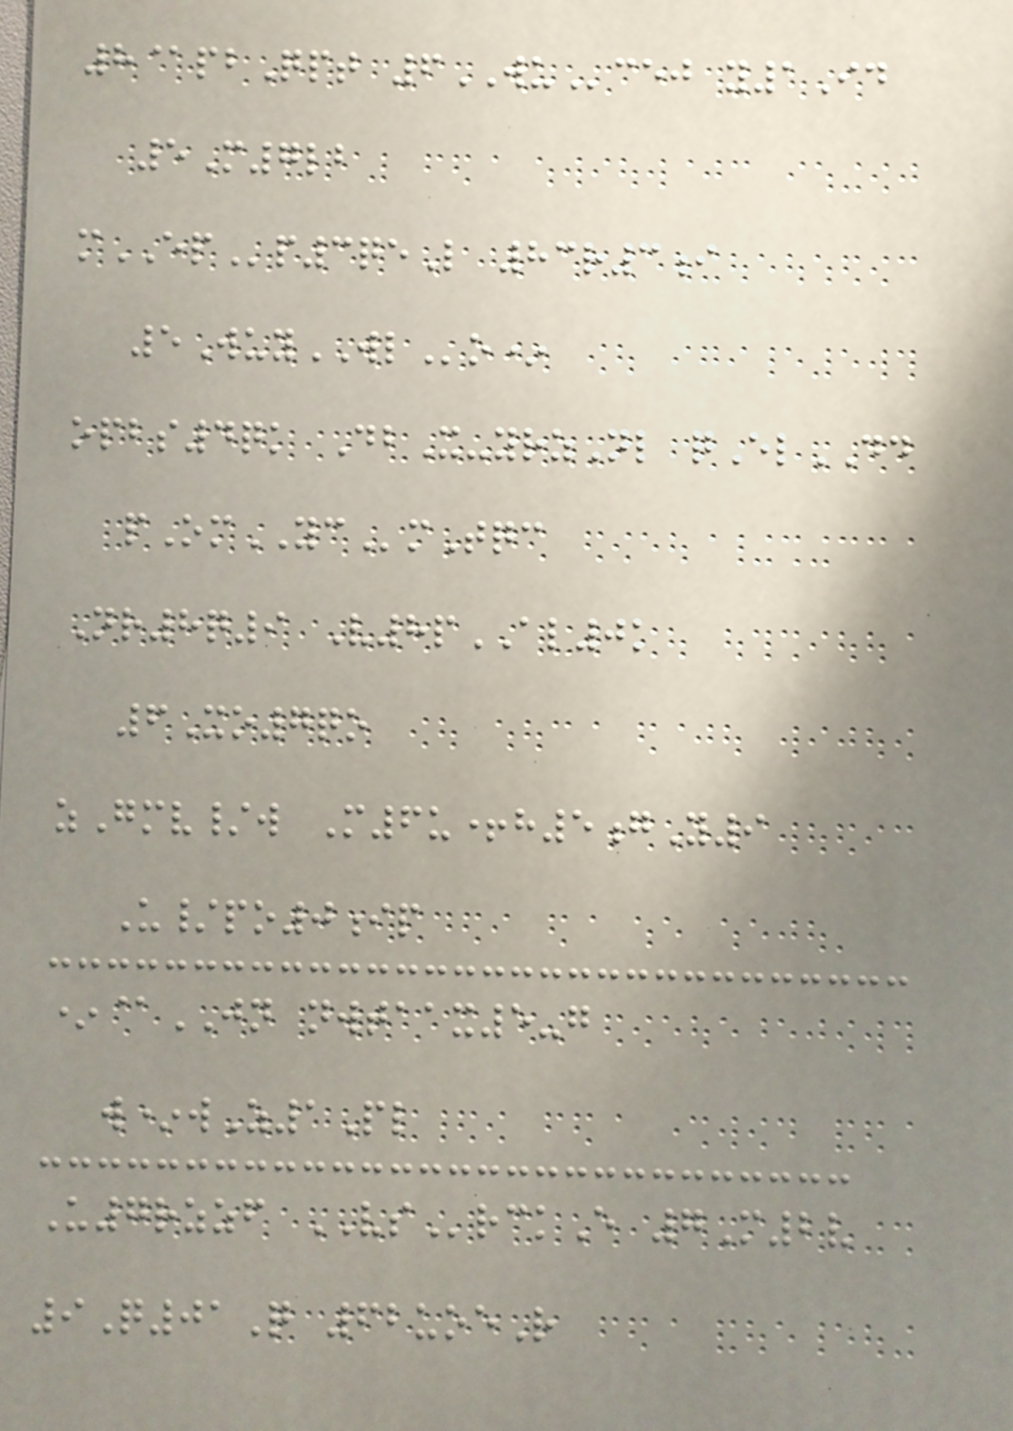8@pbQpt 6WUcej y1Id
5M7lb
mEPp3qeL 83r3i
5WuyWLo*
opbs4qk DbX-yrzNl qElDD
pOmYCmTqc
Nr8q9 V8pAL0k
6Xo7qo
zGmv/w M6u+h5gY9
U/po0ip
*@JN nwtaax5-g
w*wZ1Pl
U7rzzf VSrckE 7M2v
9Q01Q 62uoeR
